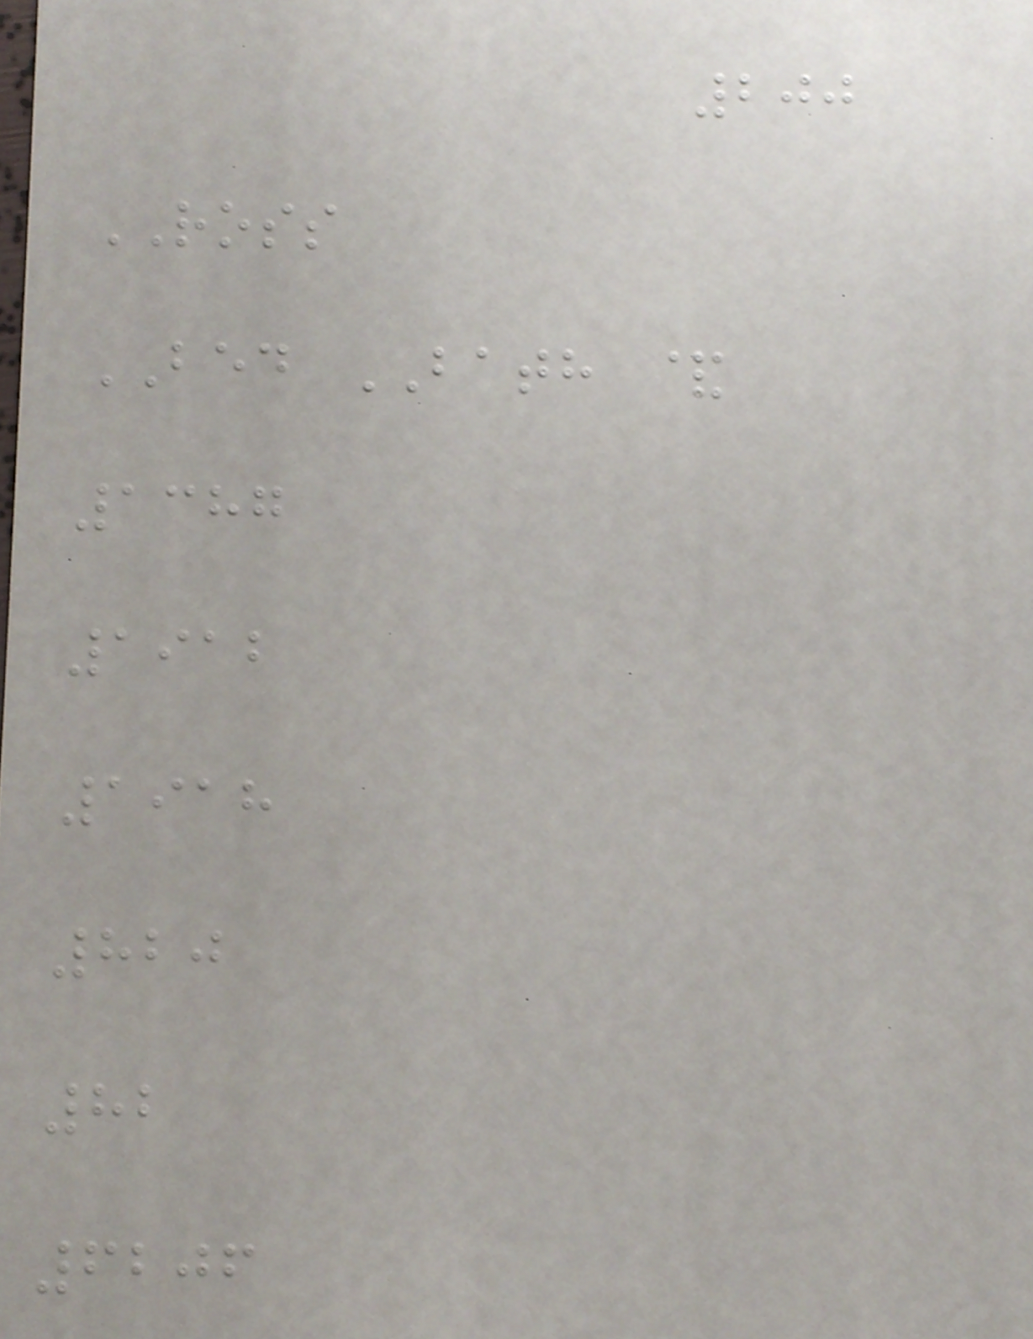200
ROSS
BED BATH &
1387
1912
1918
820
82
6206
